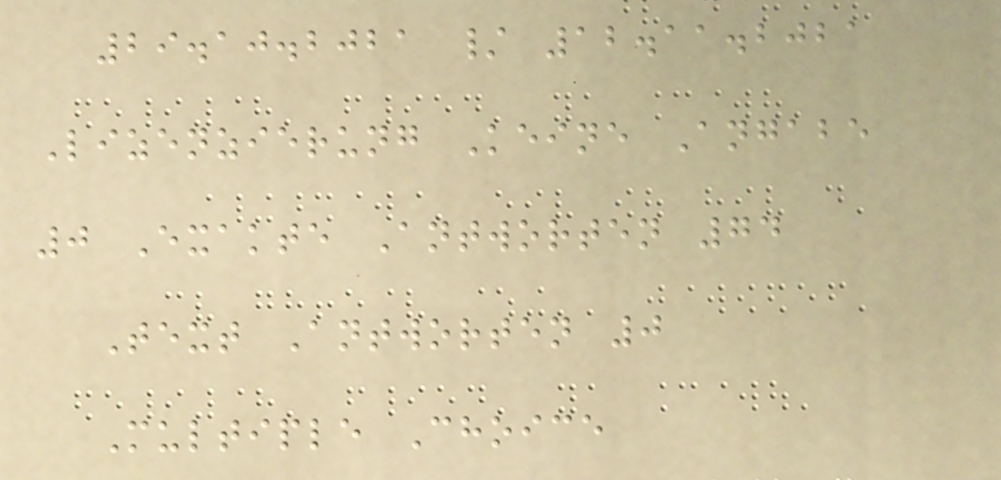29.10.2021 / 12.11.2021
Lizenzierung Keine Angabe
0 Exakte Antworten 74
Text Antworten 0
Multiple Choice
